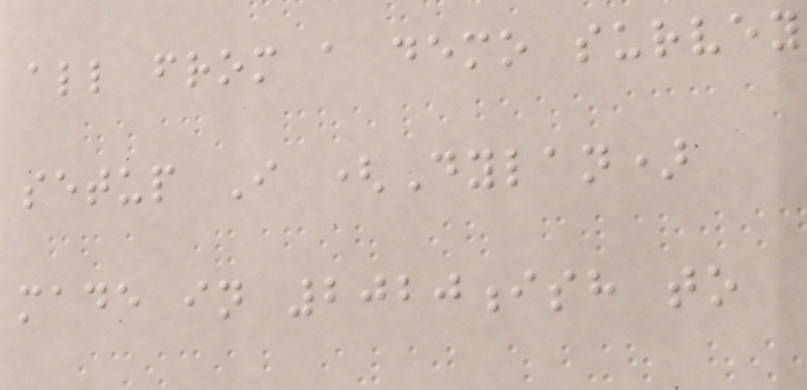all from a demo survey
setup I (Dylan)
made in 2020ish to
